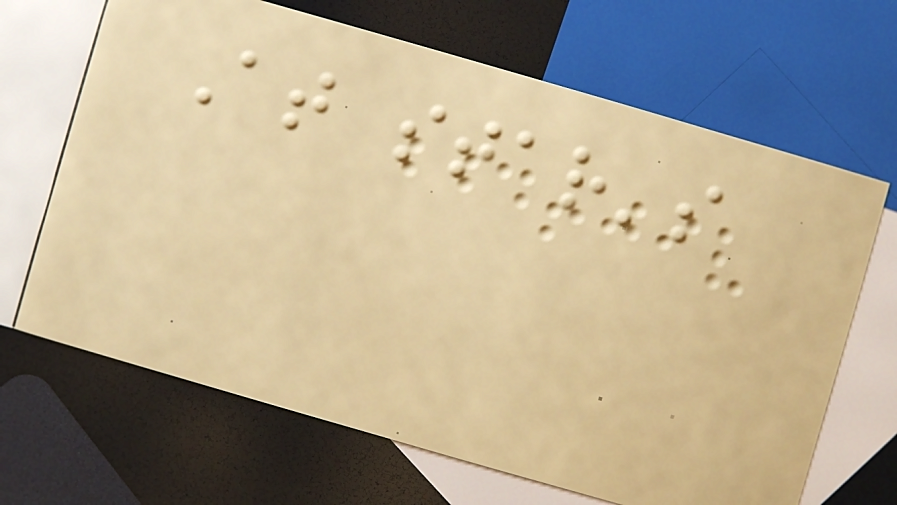At star's
